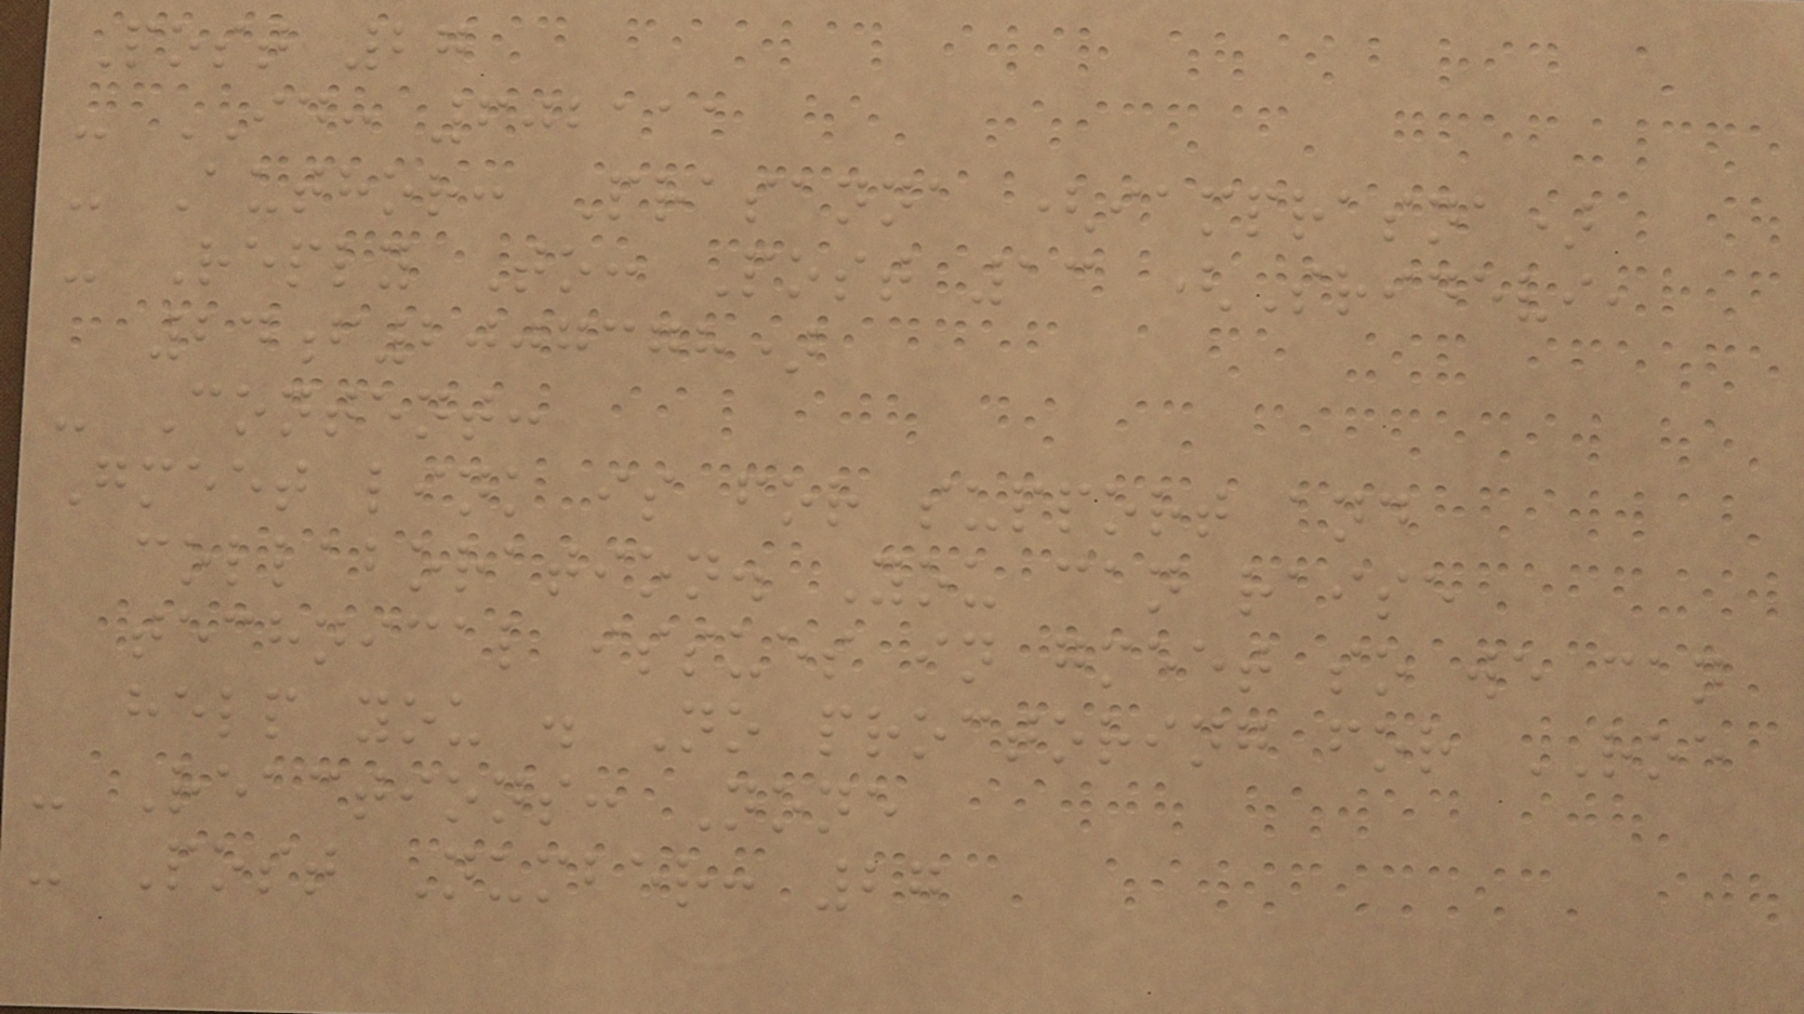Post 27
- ID: 602111
- Author: Prasanna (iamprasna)
- Reply To: Post 13 (Sridevi,
24f2007378)
- Content:
Gmeet link is for support and
collaboration. You can raise
technical issues in gmeet so we can
help you . No proctoring for ROE
- Reactions: None
- Post Number: 27
